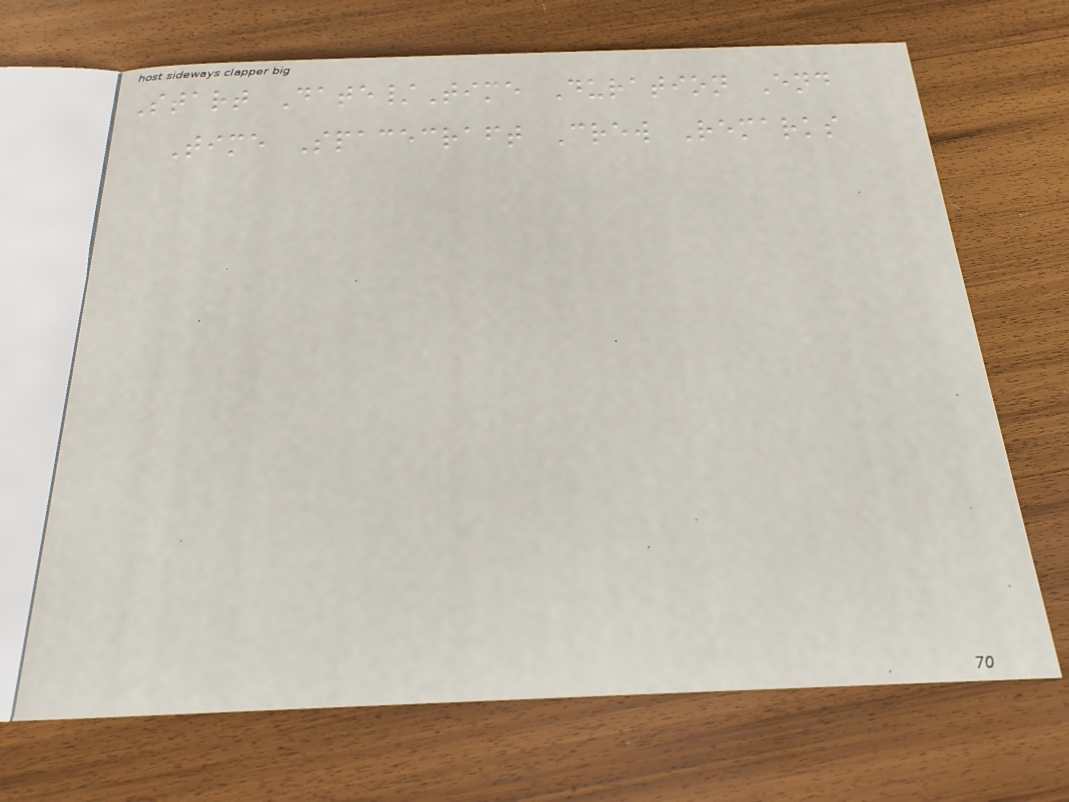Start Date/Time Duration End
Time Spacecraft Crew Remarks
